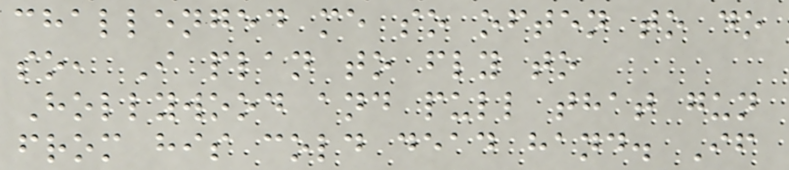challenged me so often to do
so, I plan to fly to
Hollywood and pull that gun
from his cold dead hand. If
